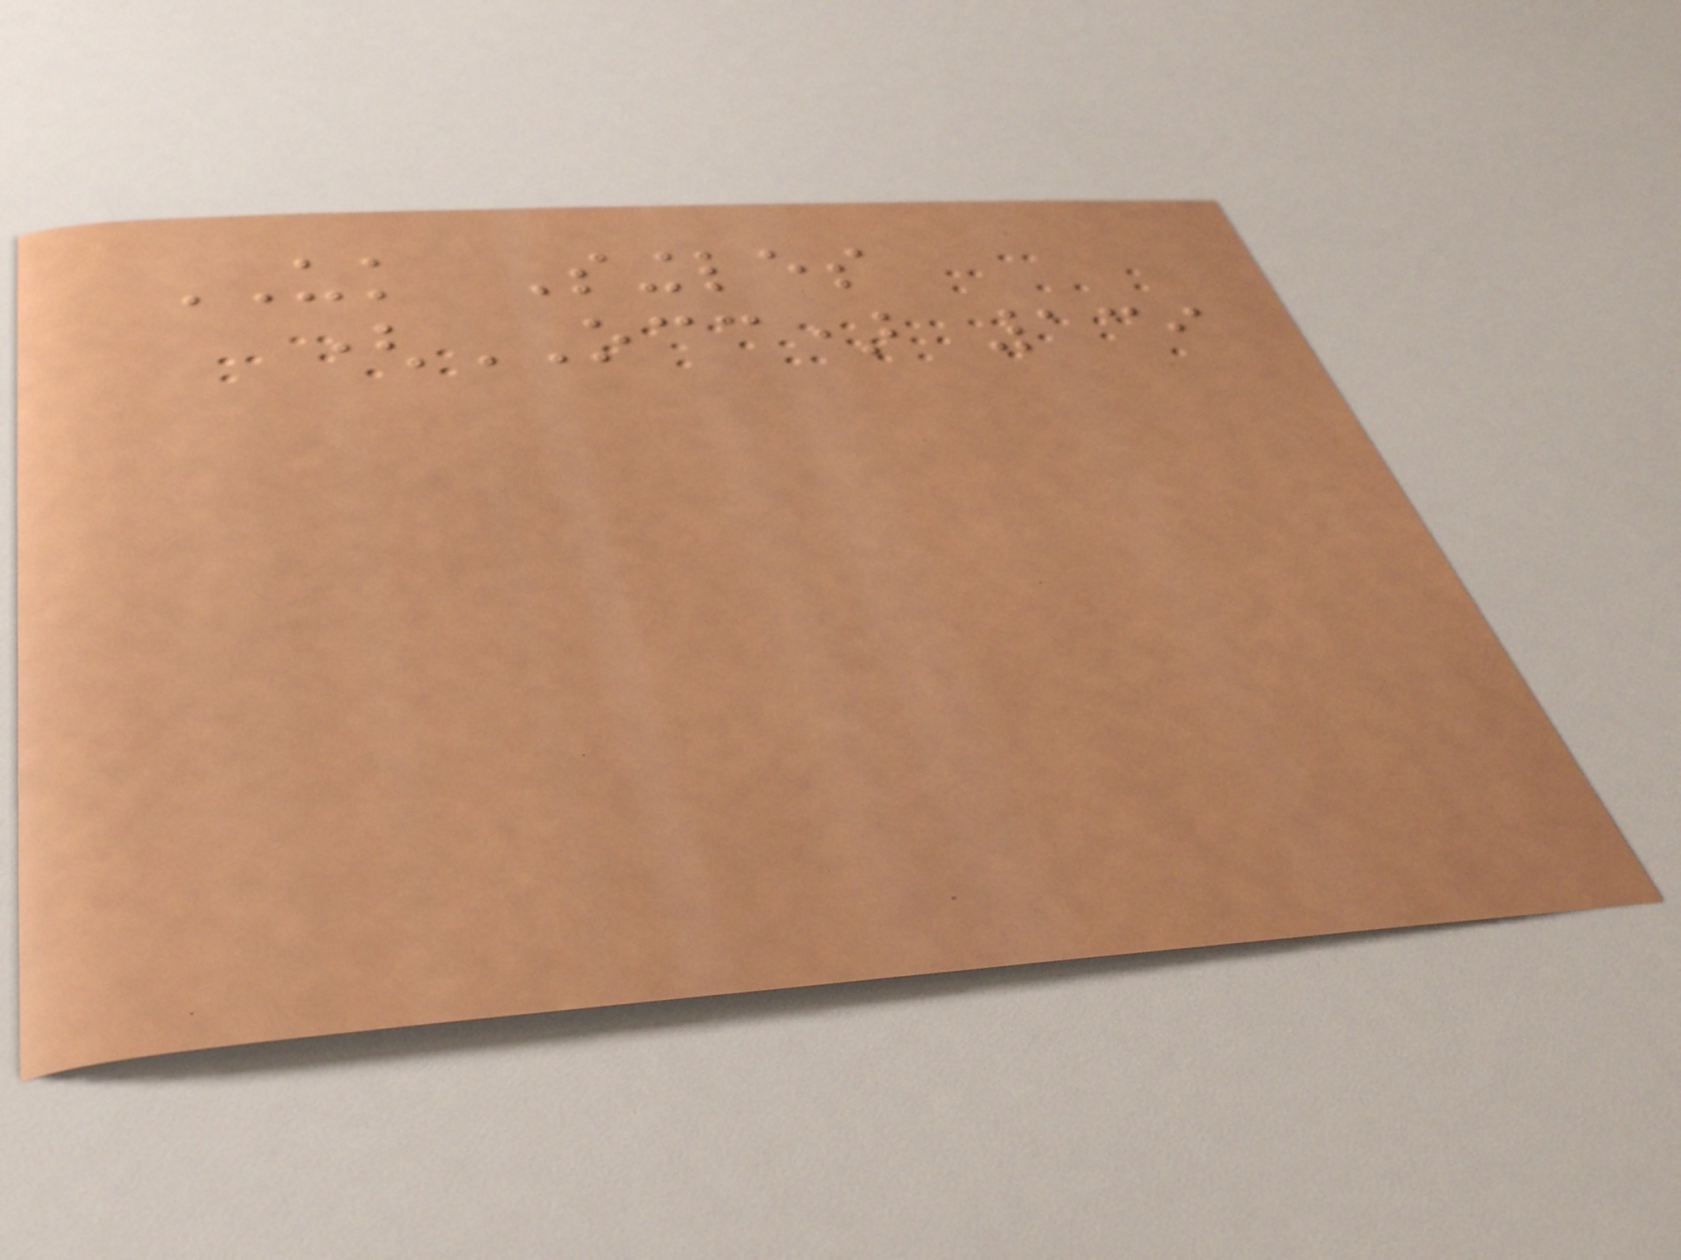UK Singles
(OCC) 139
